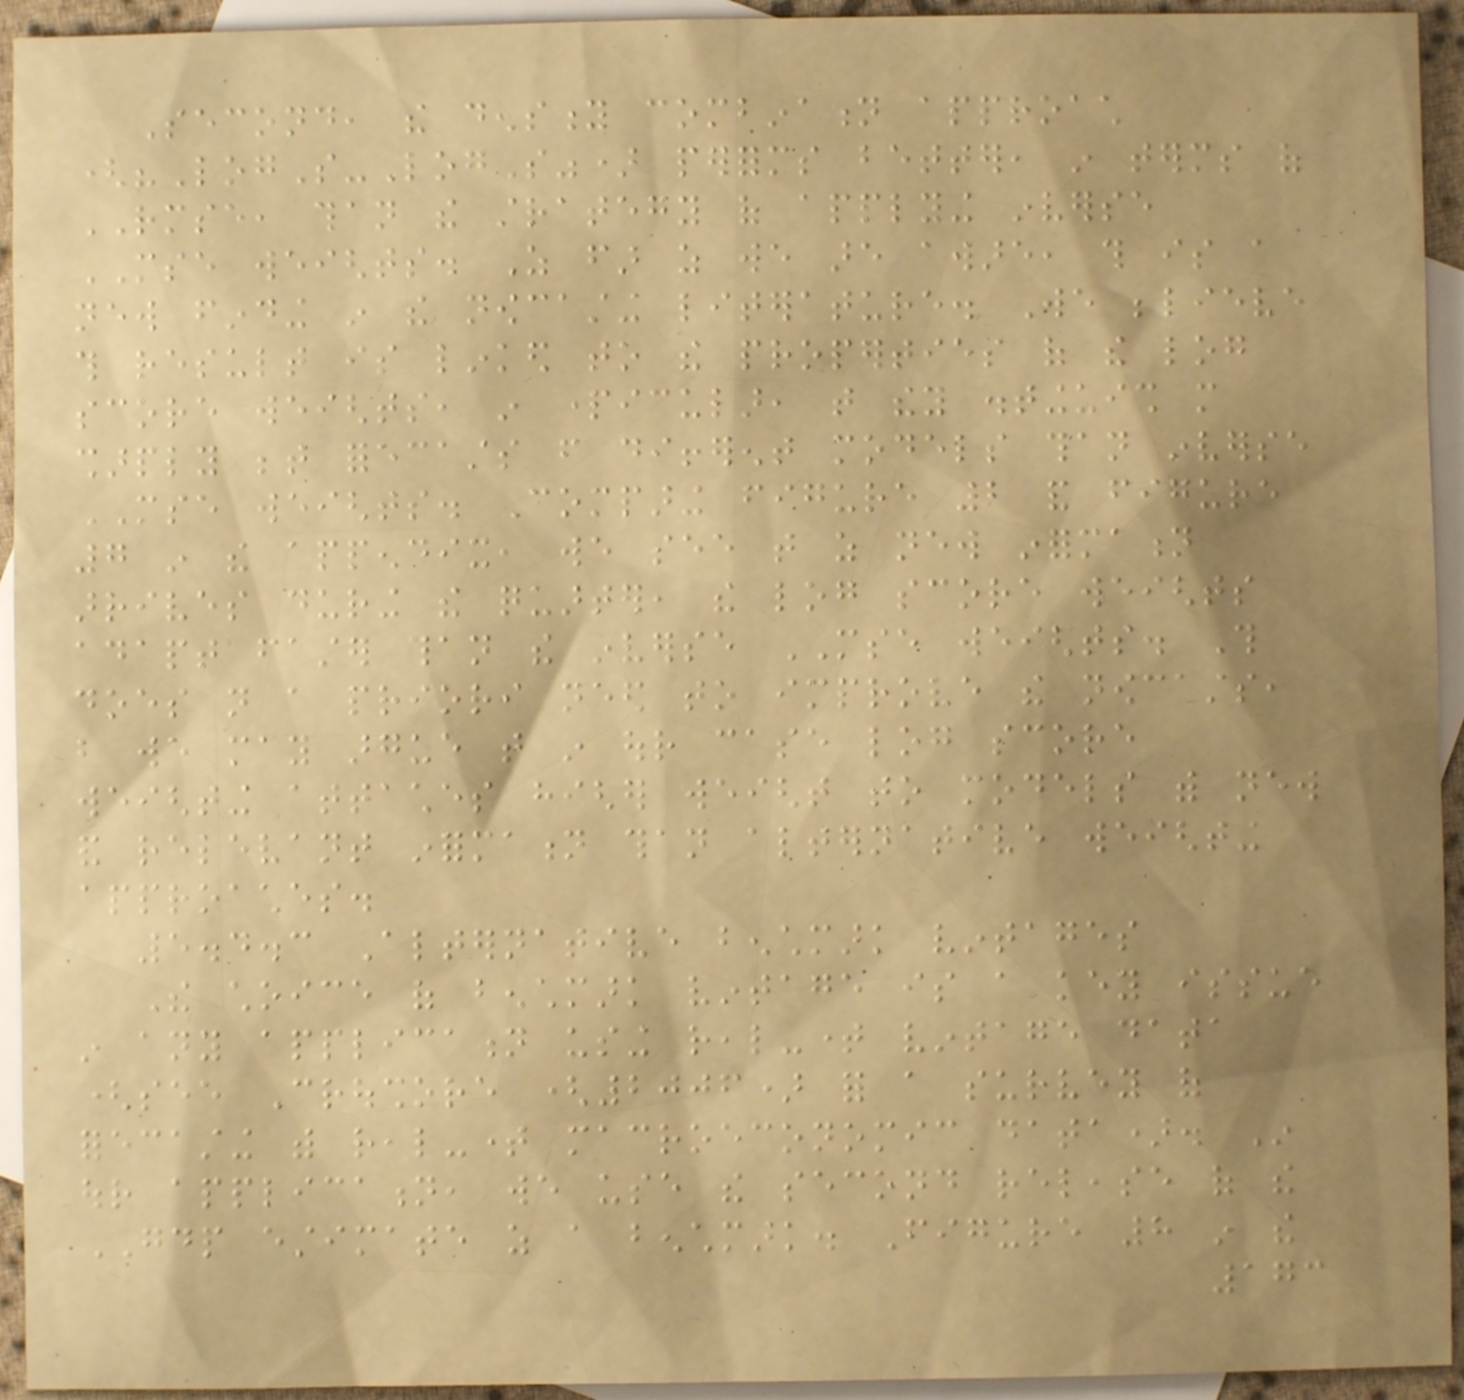Second, the density combination approach
("LogS-LogS") performs better, in terms of
RMSE, than the strategy of applying inverse
MSE weights. As far as we are aware, this is a
new finding in the nowcasting literature. We believe
this result is linked to the properties of the log
score weights, in particular, that they distinguish more
sharply between forecasts from different models than inverse
MSE weights. Comparing figure 2 and figure
7 in the appendix, we see that as new information
arrives during the quarter, the log score weights
adapt faster than the inverse MSE weights. This
does not a priori need to improve the nowcasts,
but we may argue that in our case log score
weighting attaches higher weight to models with new
and relevant information than alternative weighting
approaches.
5.4.3 Alternative benchmark vintages
The choice of benchmark vintage is a key issue
in any application using real-time vintage data
(see Croushore (2006) for a survey of
forecasting with real-time macroeconomic data). In
our application, we use the second release of the
GDP estimate as a benchmark. Figure 8 in the
173
